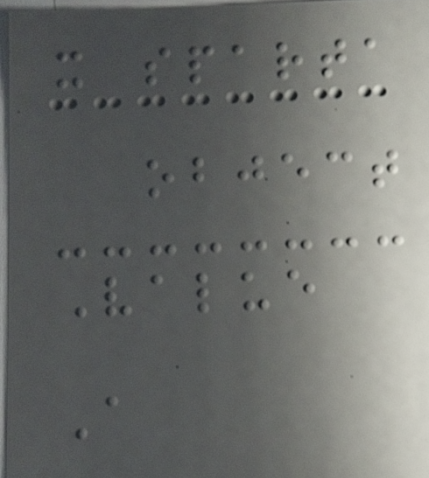x sparta
object
Value
A
